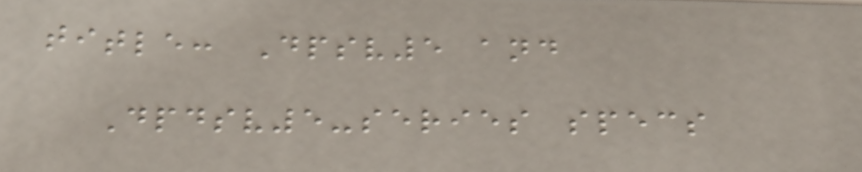title: Dpsv5 and
Dpdsv5-series specs
